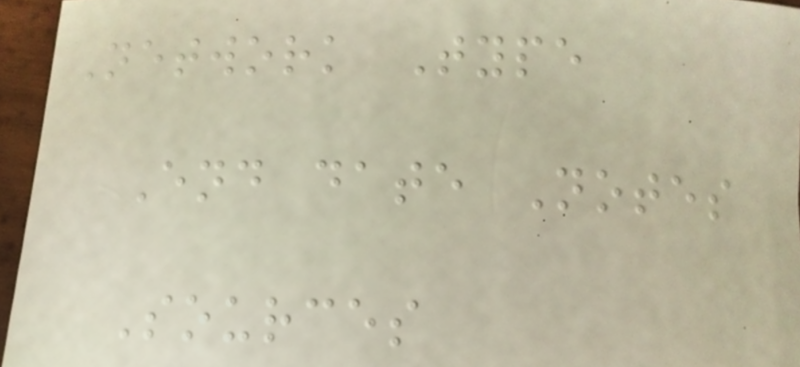Network Type
End date Notes
Sources
